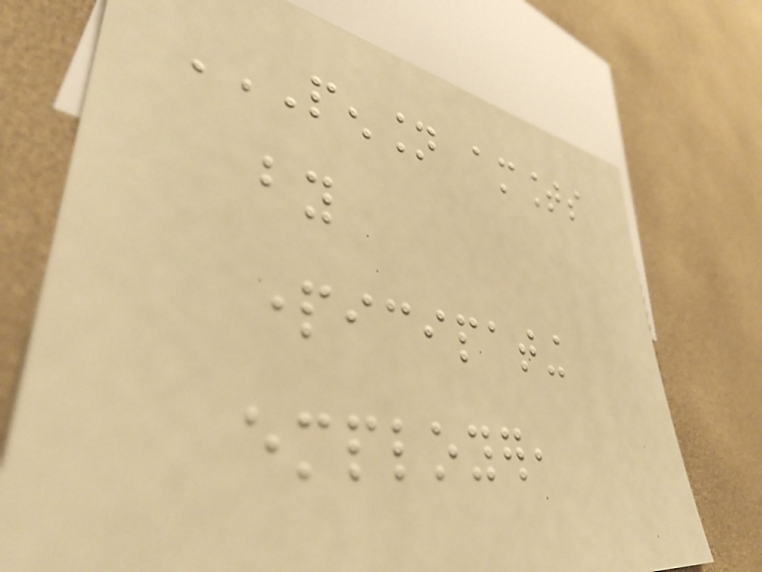PENSION AMOUNTS
BY
PARTICIPATING
EMPLOYER,
